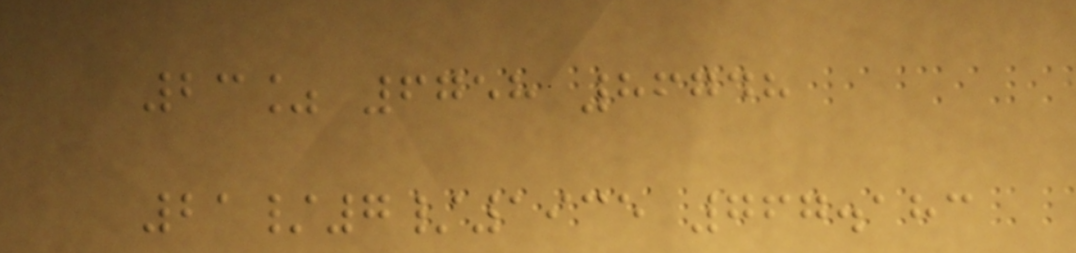23% 6758 86748
21/7/1935 767.183
